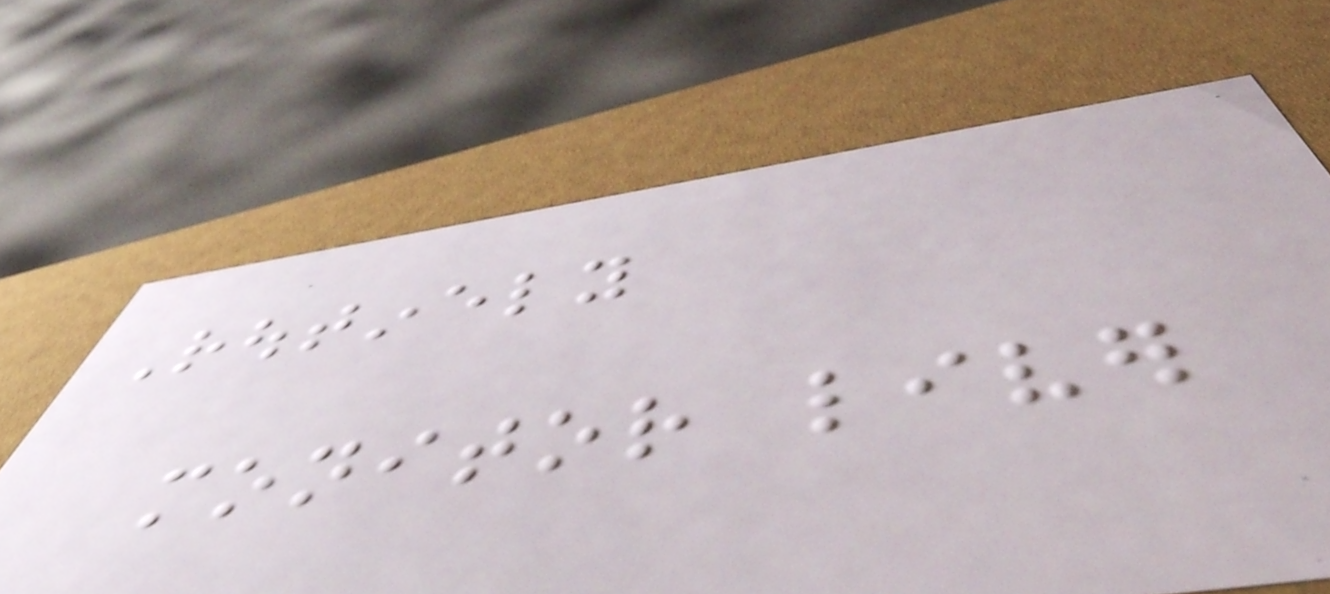Routinely
monitor liver
